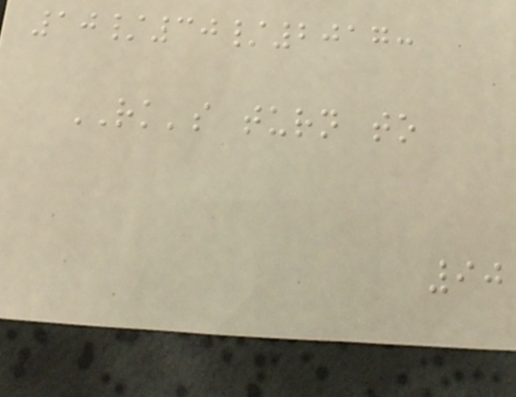10/30/2017:
RK's turn to
90
